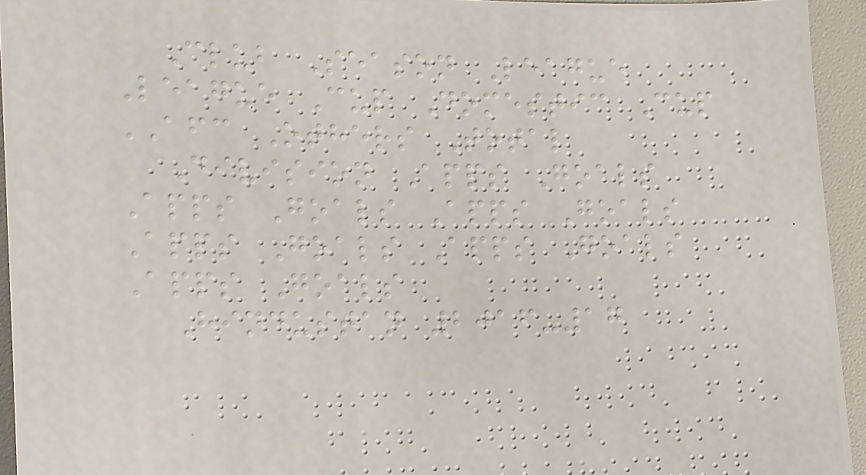Club Season League
League Cup Domestic Cup
AFC Others Total
Division Apps Goals
Apps Goals Apps Goals
Apps Goals Apps Goals
Apps Goals
Hindustan 2016-17
